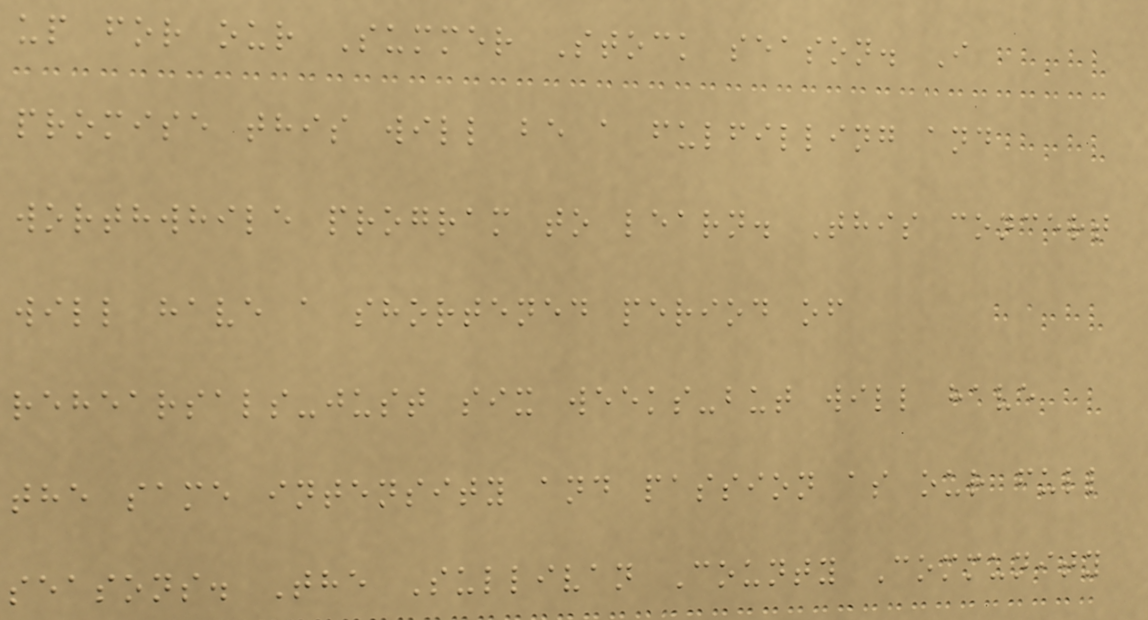up for our Summer Stock season. I
promise this will be a fulfilling and
worthwhile program to learn. This concert
will have a shortened period of
rehearsals-just six weeks-but will have
the same intensity and passion as our full
seasons. The Sullivan County Community
